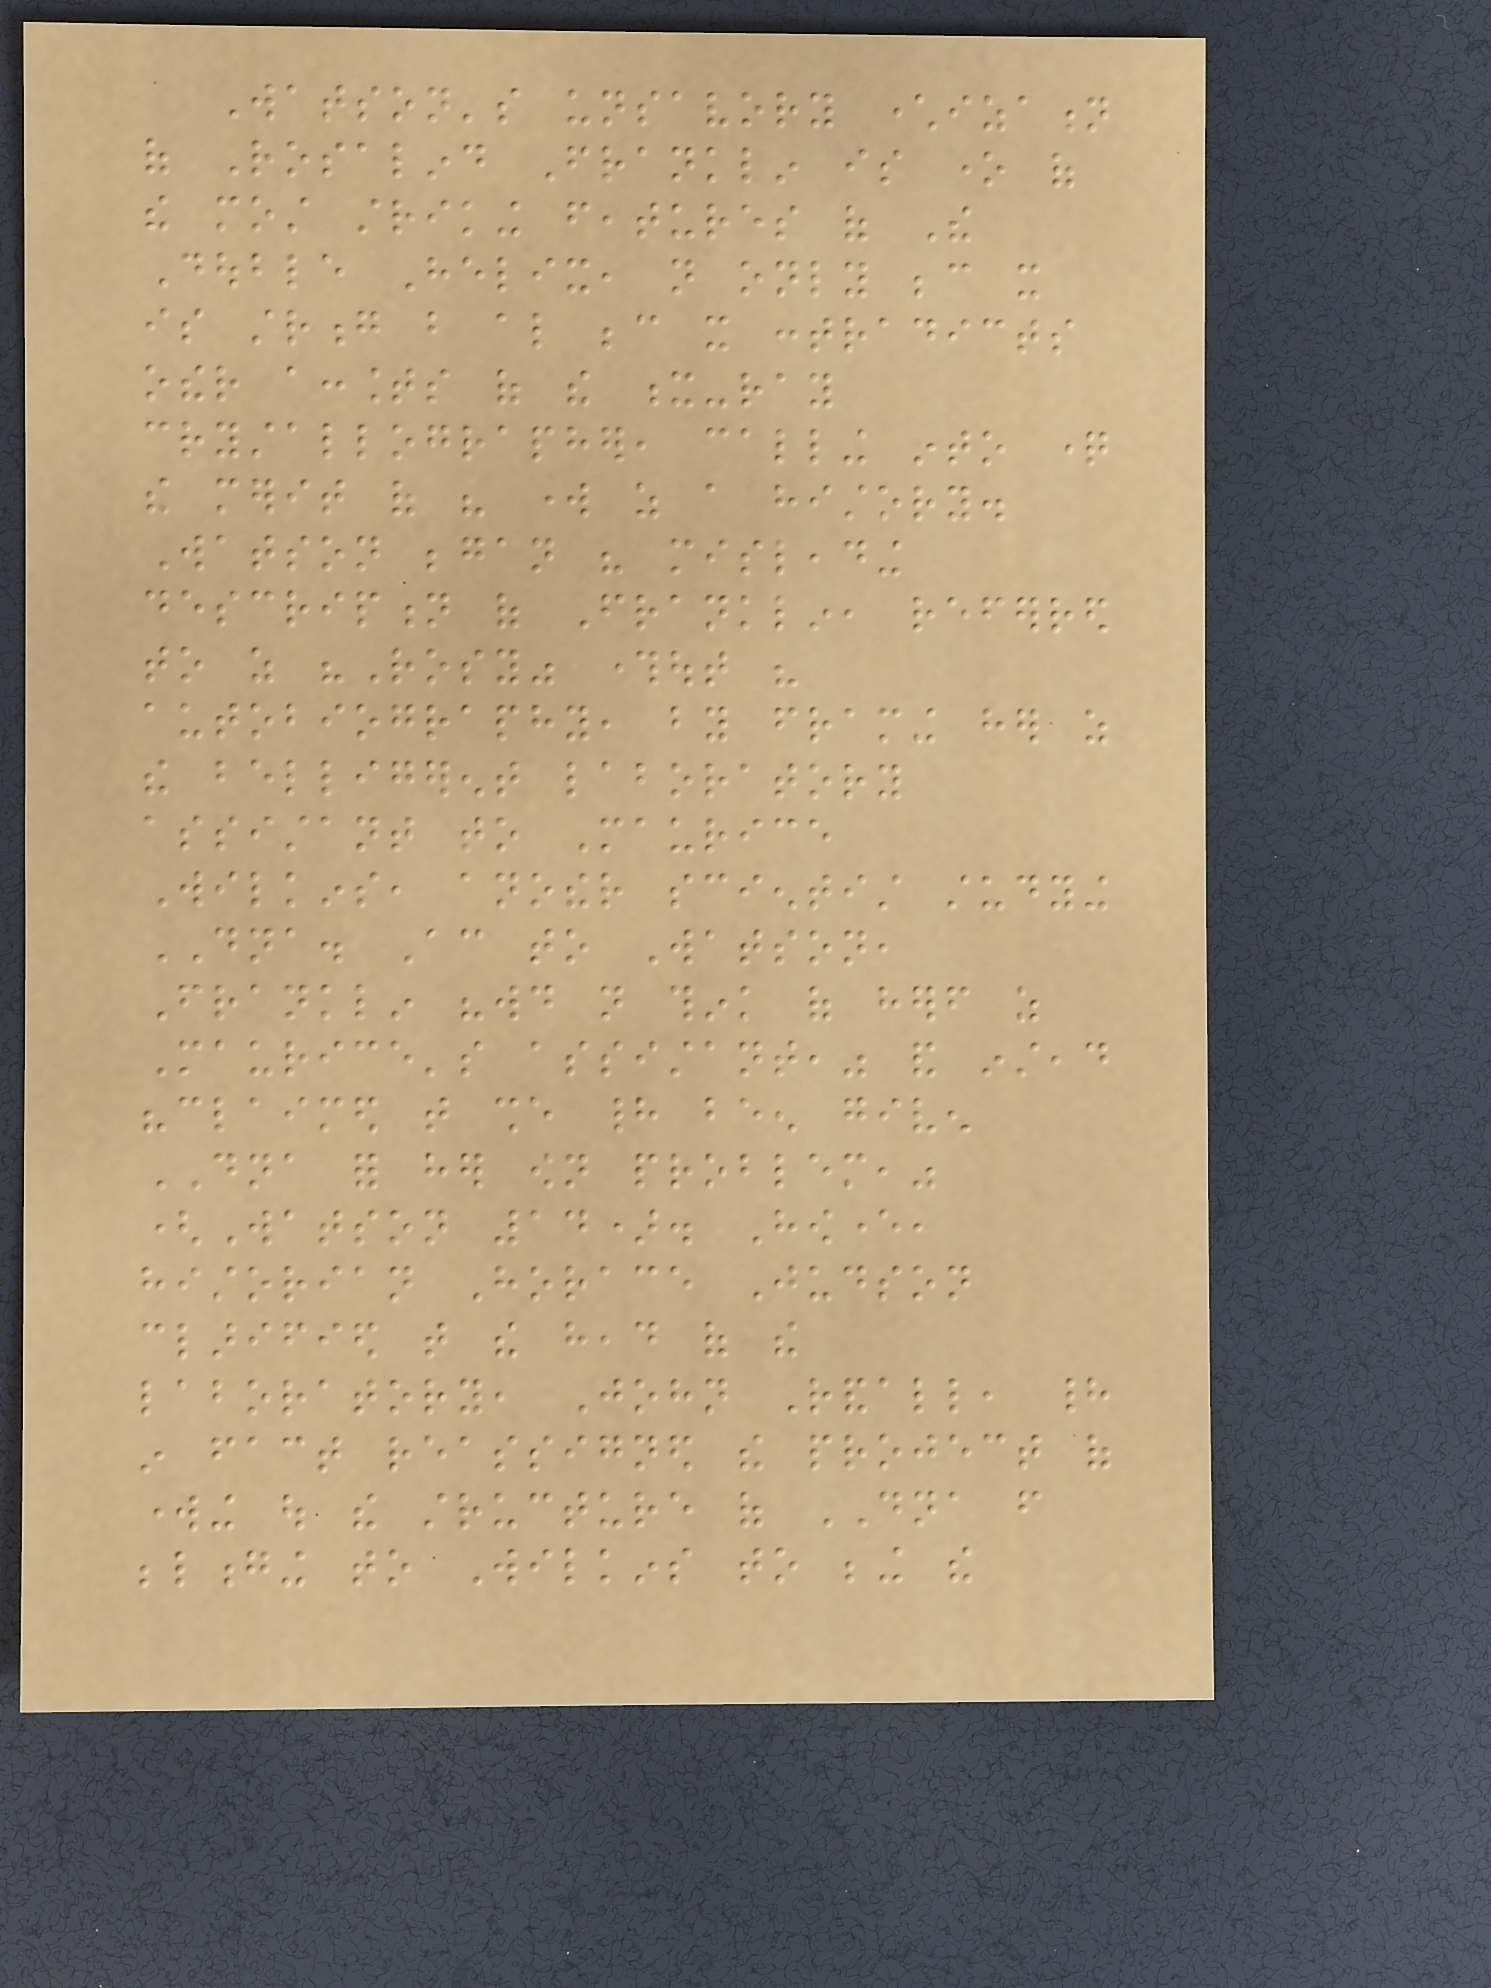Watson's unsavory characterization
of Rosalind Franklin is one of
the most striking features of The
Double Helix, not only because it
is strong but also because it contradicts
other accounts of the x-ray
crystallographer, calling into question
the merit of his work as a history.
Watson began his misleading
description of Franklin, referred
to as "Rosy" throughout his
autobiography, by framing her as
the belligerent laboratory
assistant to Maurice
Wilkins, another scientist studying
DNA. According to Watson,
Franklin "would not think of herself as
Maurice's assistant," and instead
"claimed that she had been given
DNA for her own problem,"
(Watson 14). However,
historian Horace Judson
clarified that the head of the
laboratory, John Randall, had
in fact reassigned the project of
working out the structure of DNA from
belonging to Wilkins to being the
